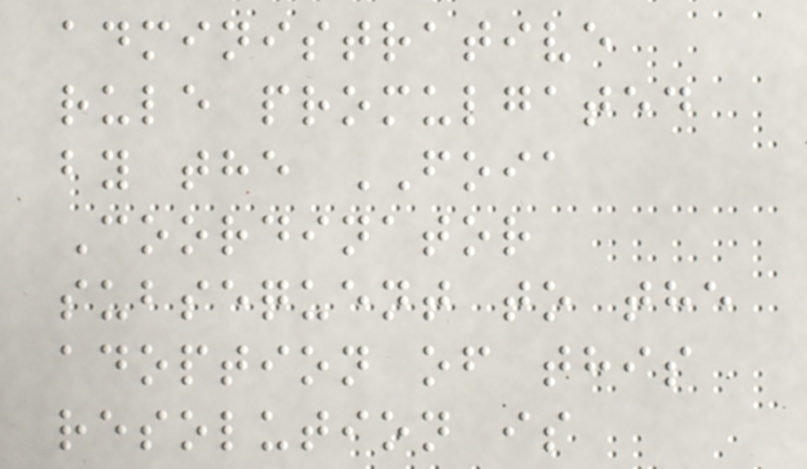administrative
rule promulgated
by the FOIA
Coordinator
subsequent to the
adoption of this
resolution is
